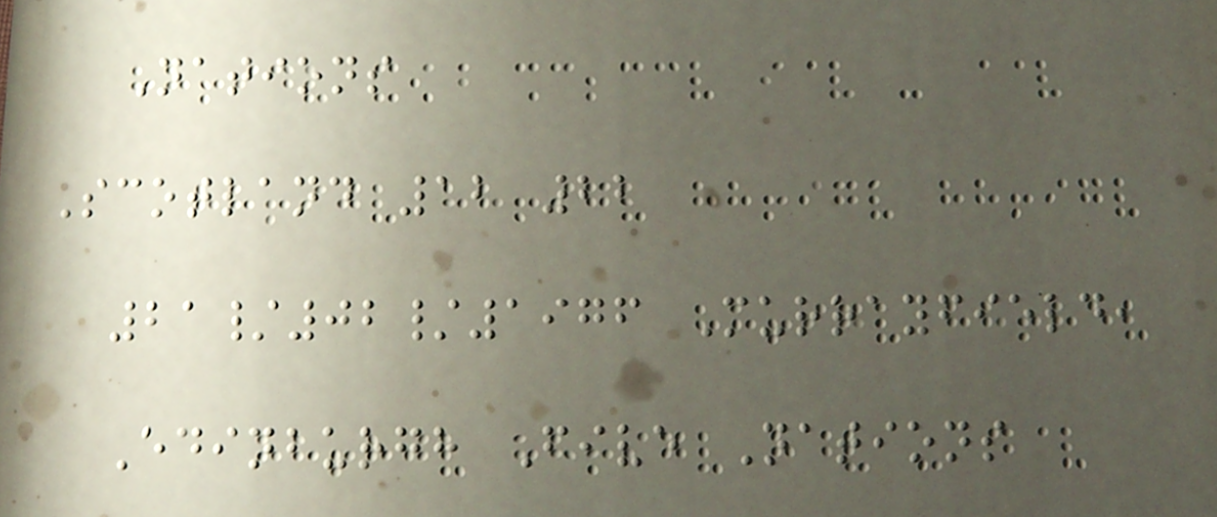Nations
Scotland 12 22
21/02/1976 Murrayfield,
Edinburgh Five Nations
